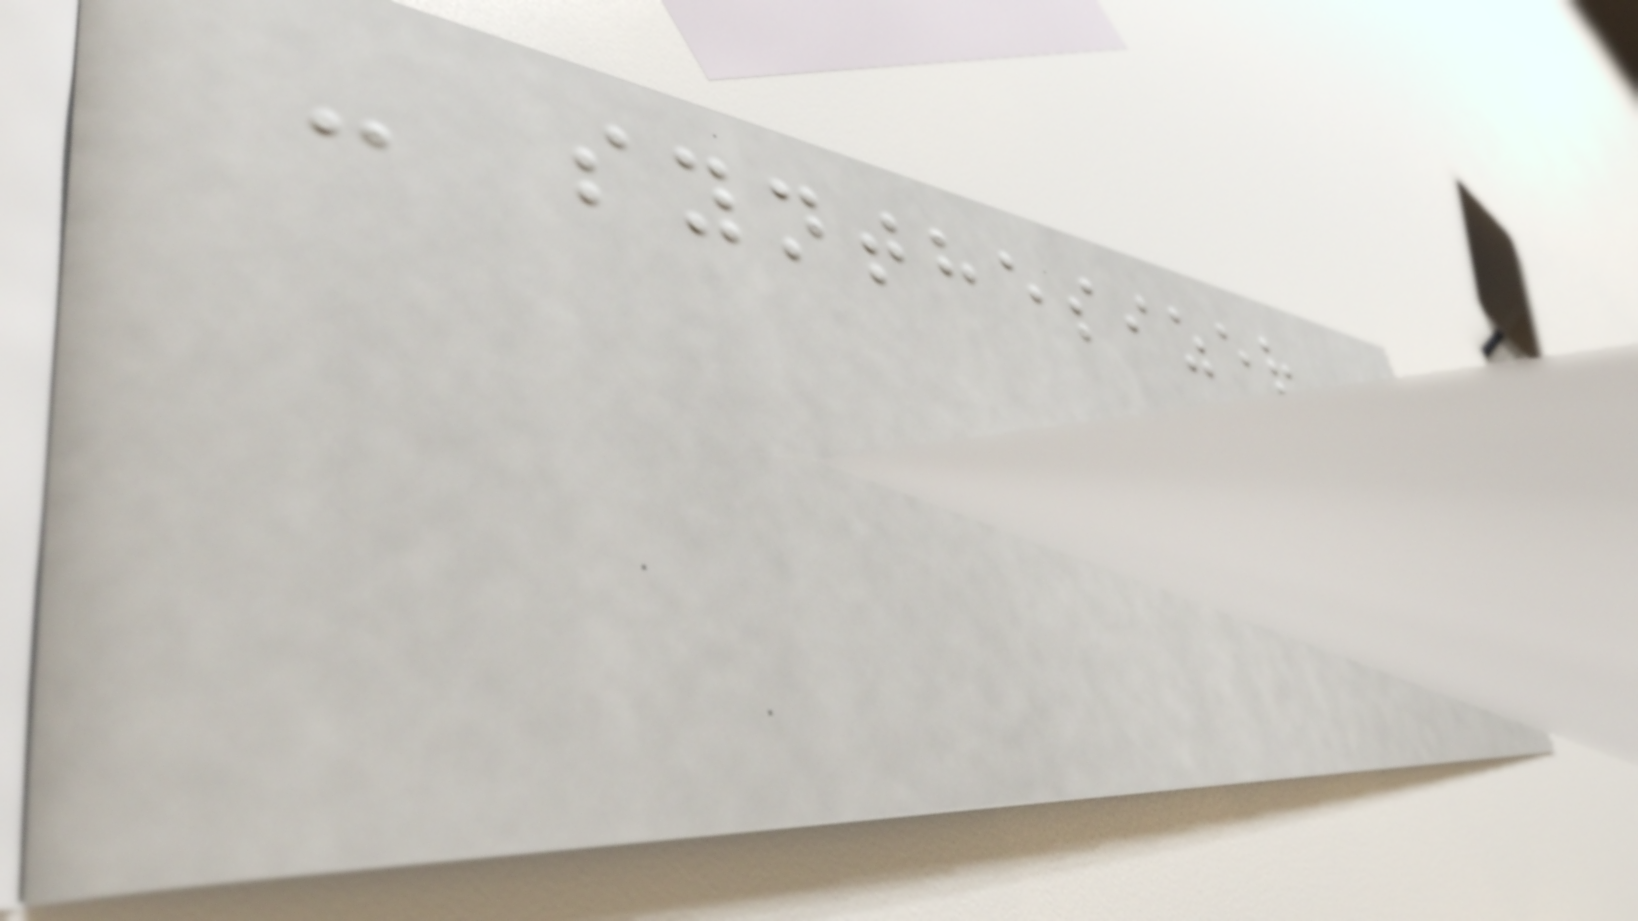- synthesizer
